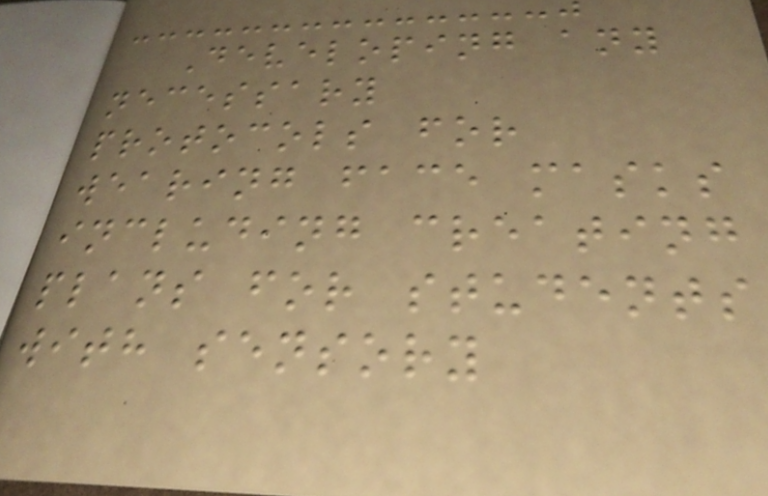Developing any
necessary
protocols for
wearing face masks
including creating
plans for students
with sensory
